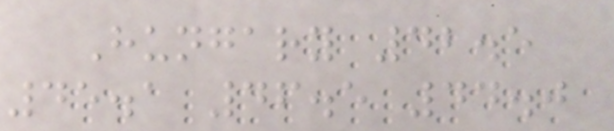Hungary 42.5
45.1 46.5 44.0
